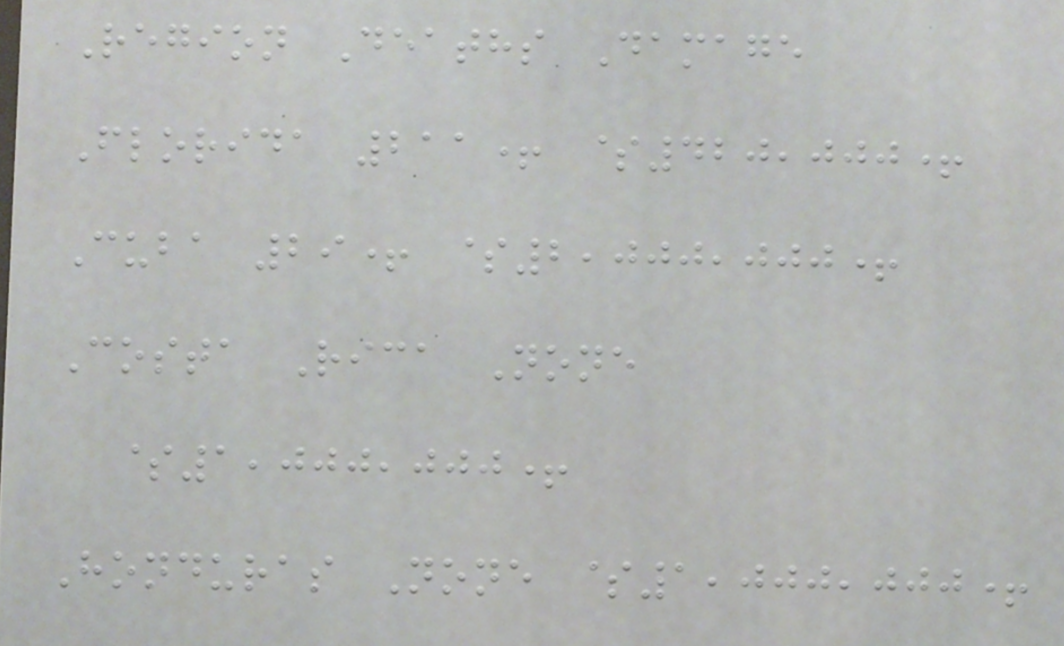Region Deaths Damage
Florida 211+ $420,000+
Cuba 29+ $2,000,000+
Costa Rica None
$1,000,000+
Honduras None $1,000,000+
